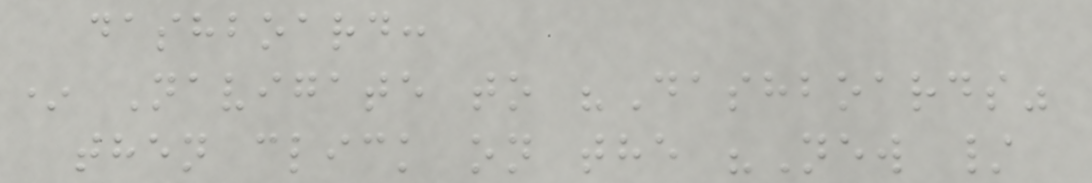dashboard:
* Navigate to "Dashboards"
then click on the "New /
